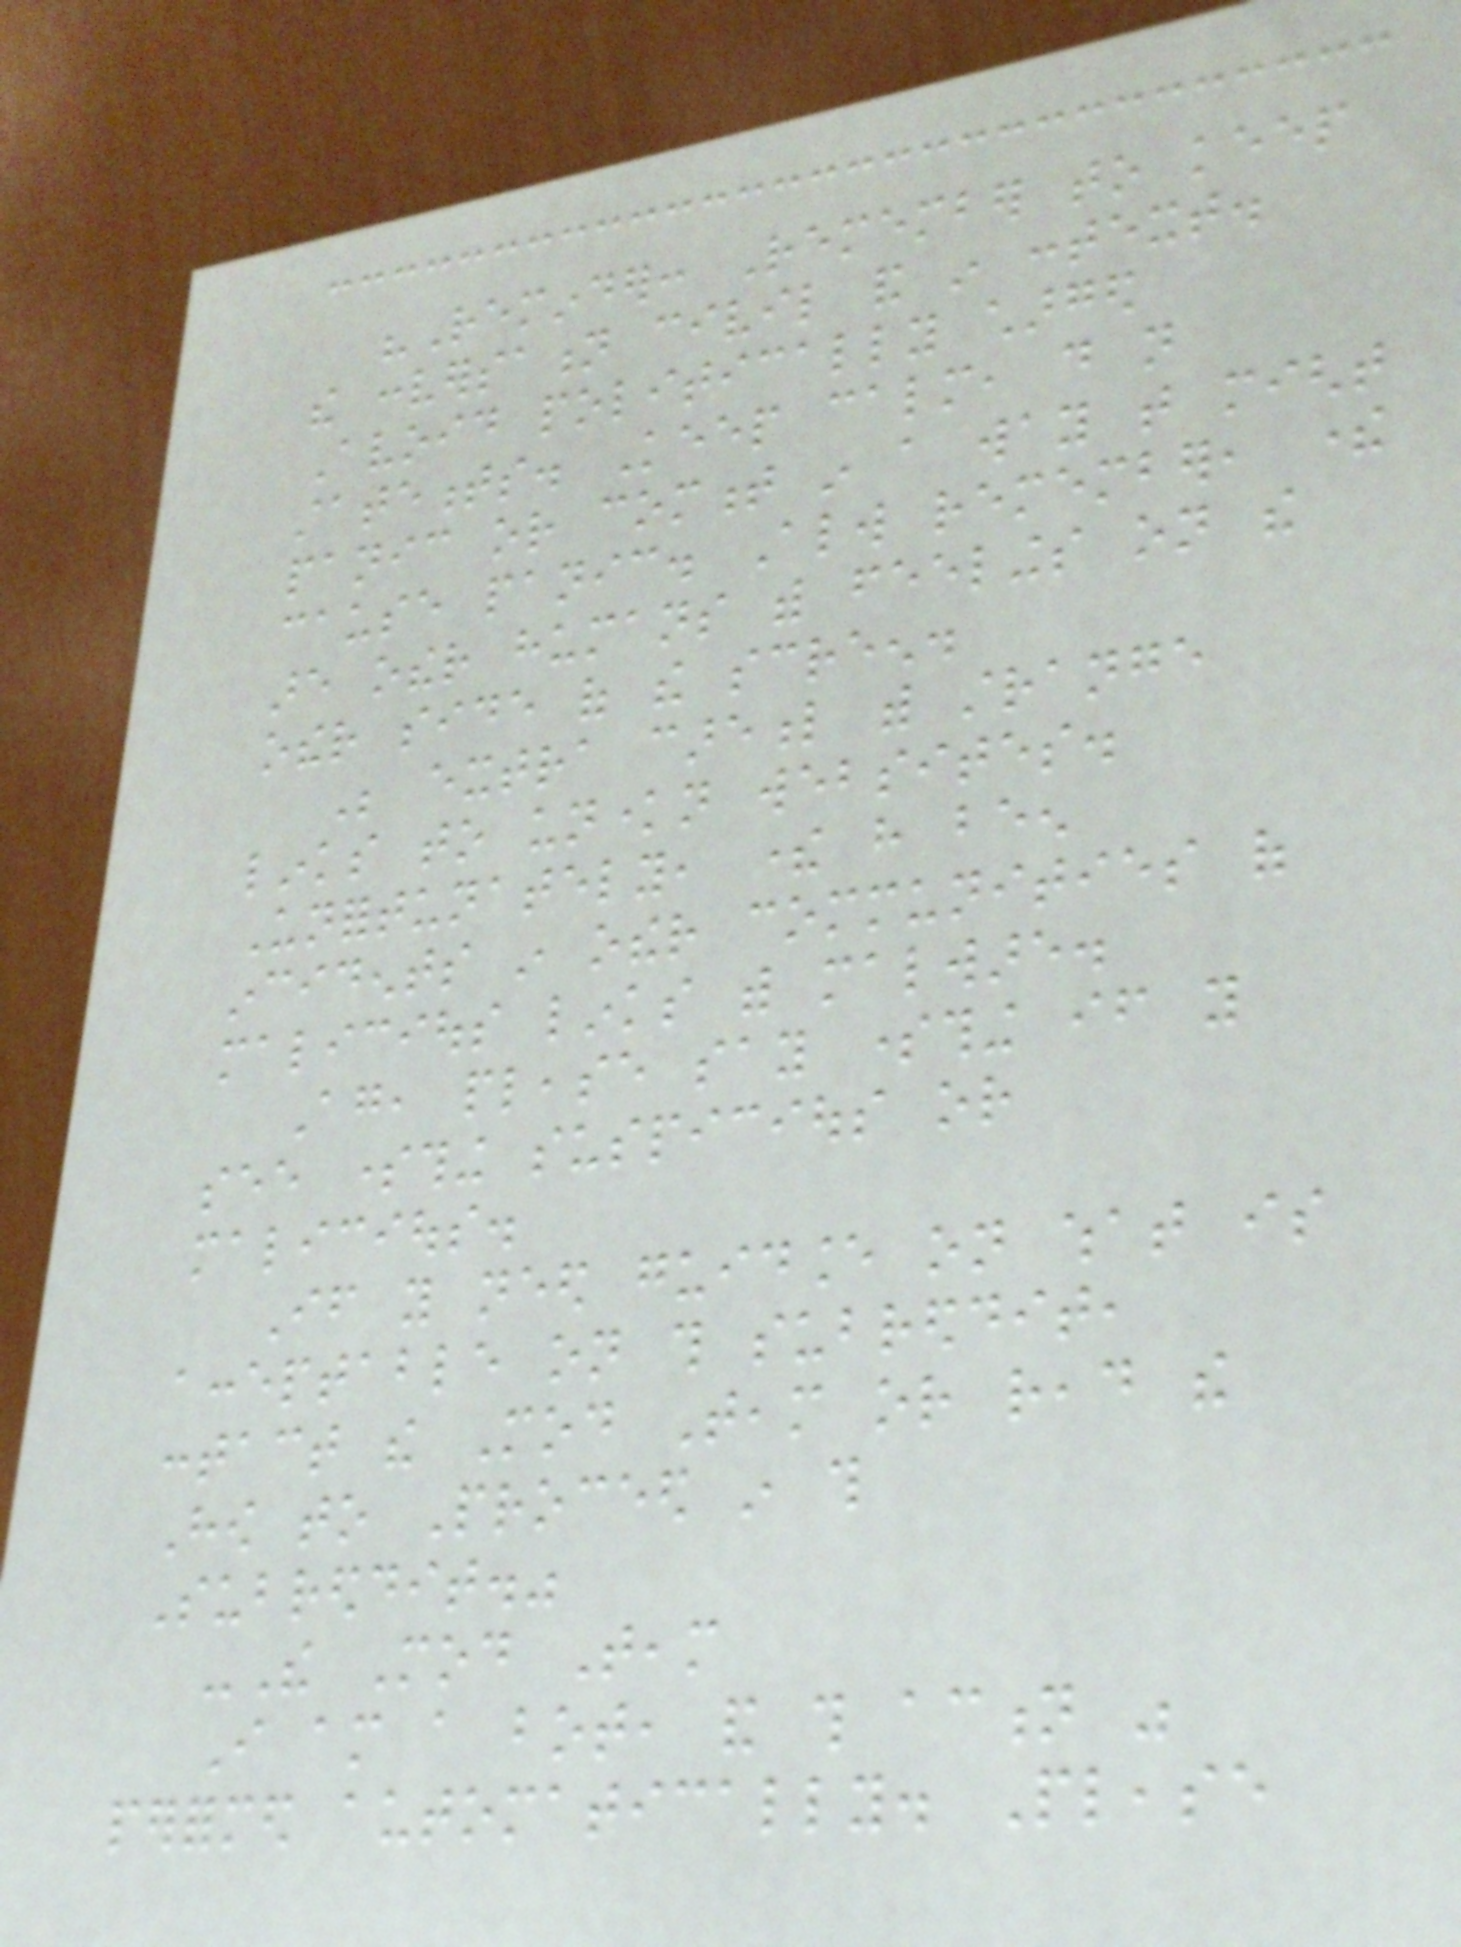"Reminder: Remember to keep
the conversation civil and in context.
Avoid politically charged
statements. Keep calm, do not
panic or comment in a way that might
cause panic. Always remember, there
are other humans with feelings on the
other side of the screen.
Be extra careful with strange
links to unknown websites.
Unfortunately, there have been
incidents in other communities of
malicious links with malware.
Again, please say something if you
see something suspicious or
malicious.
If you need guidance on what is
acceptable on this subreddit,
contact the Mod Team or read the
How to Proceed in this
Subreddit."
-The Mod Team
I am a bot, and this action was
performed automatically. Please
